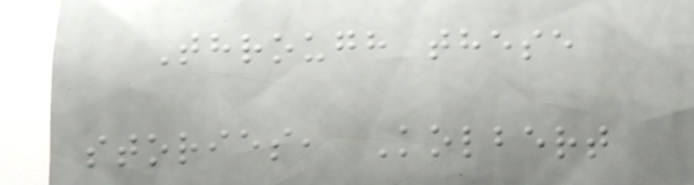Through these
stories, Kolbert
